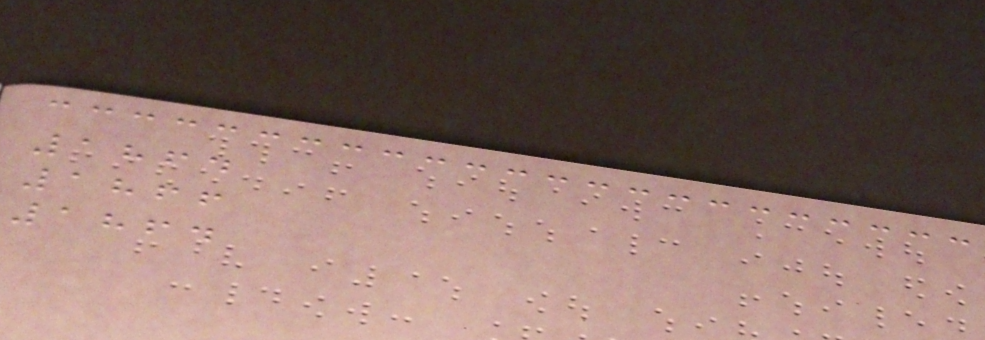1864
1866
1864
